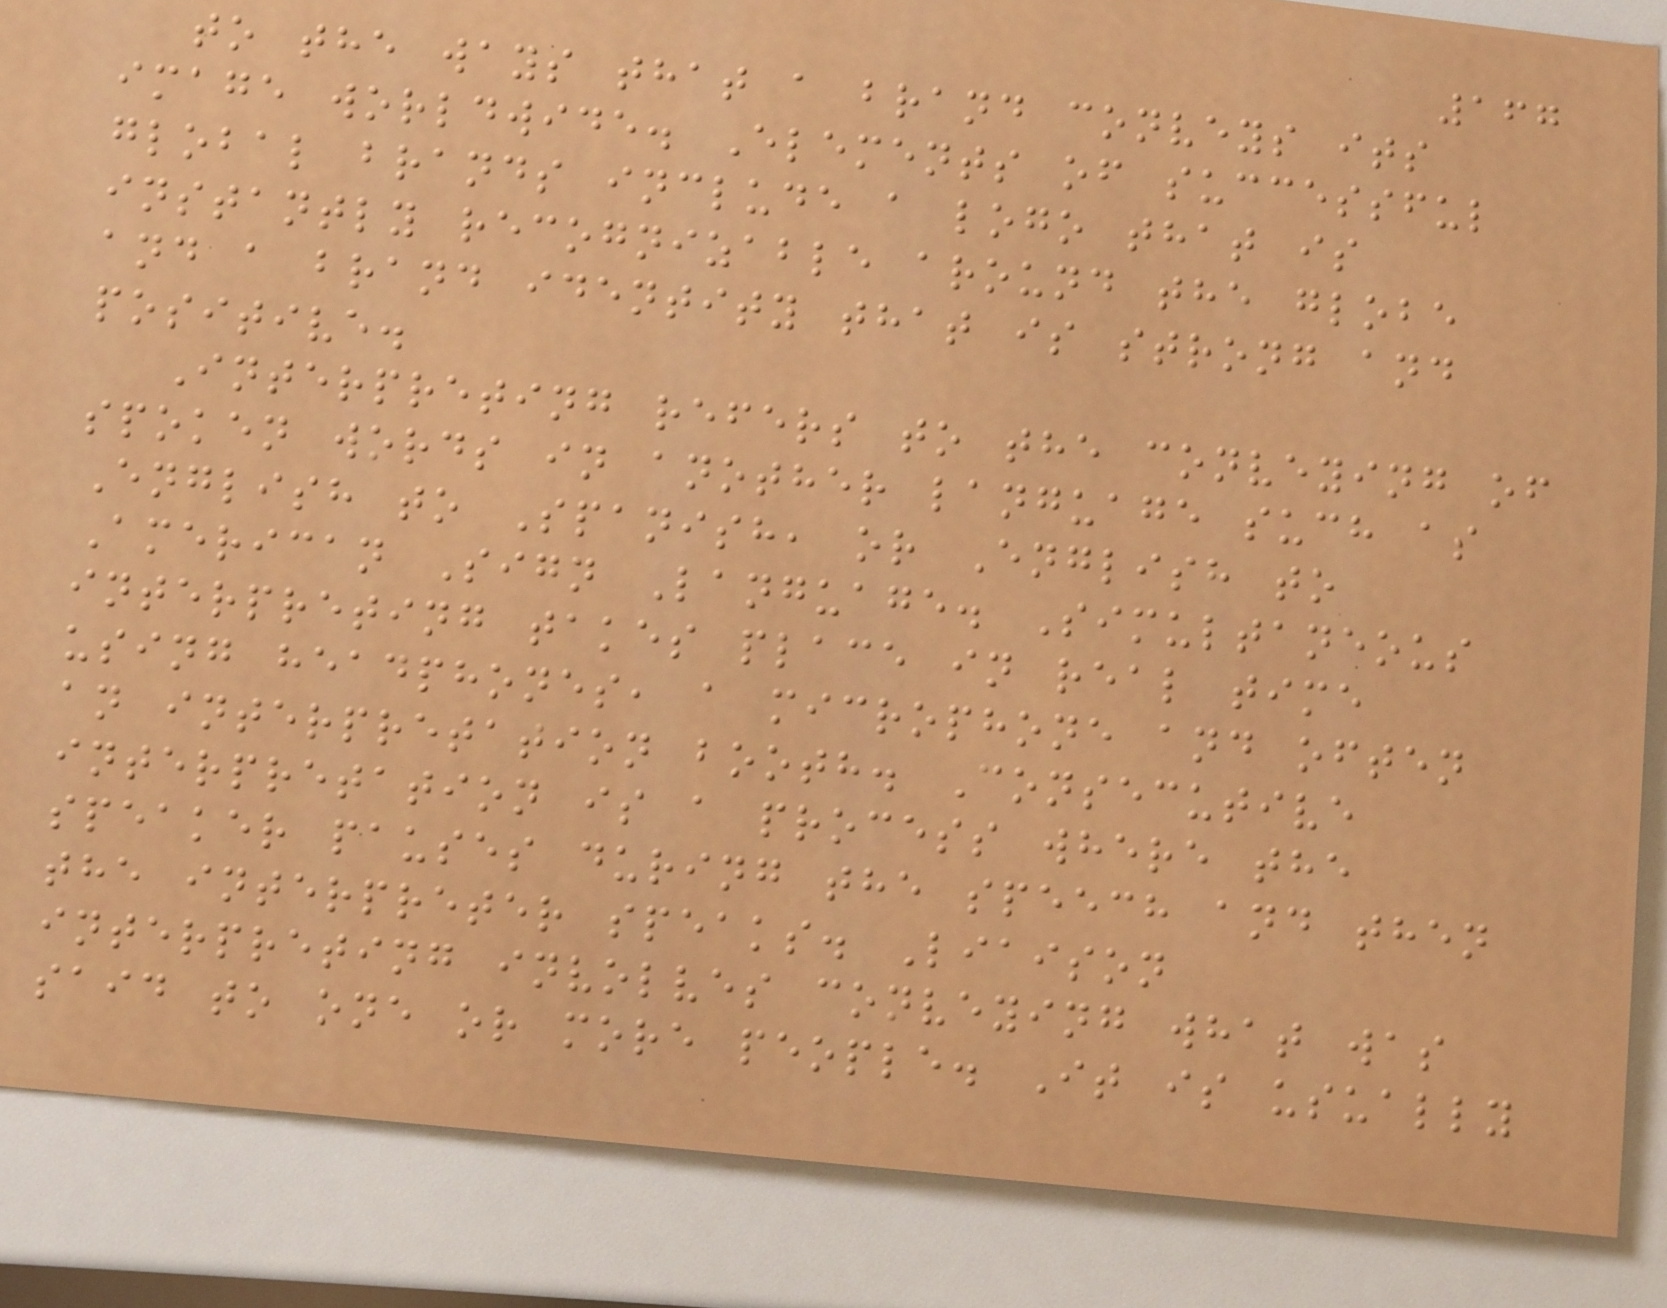167
to the ways that a brand conveys its
image worldwide. Elements of successful
global brands include a logo that is
instantly recognizable around the globe
and a brand identity that is strong and
positive.
Interpreting refers to the conveying of
spoken words in another language such as
English to Spanish, or English to
American Sign Language. Simultaneous
interpreting takes place in real time
using headphones, a microphone and often
an interpretation booth. Consecutive
interpretation is a process where the
speaker pauses during the speech and then
the interpreter speaks. Liaison
interpreting involves conveying what was
said to one or more people. It is usually
